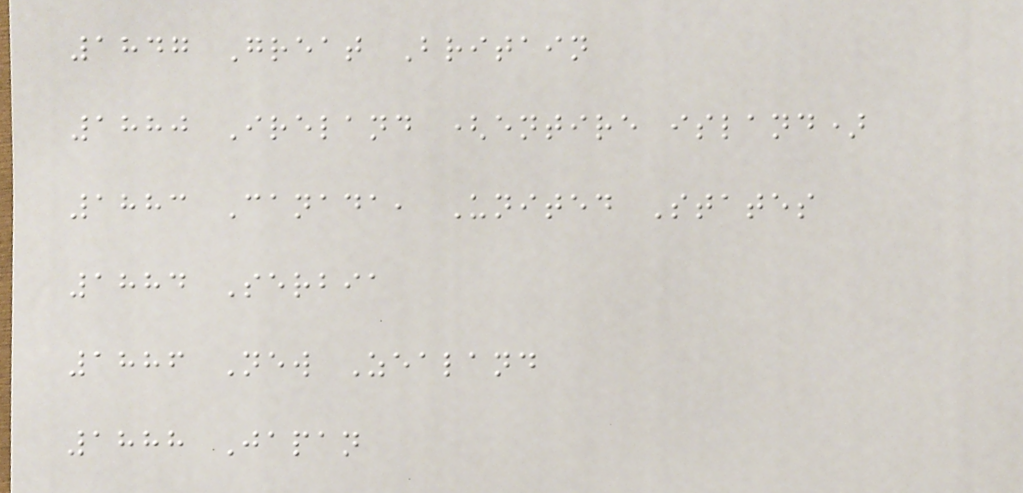1847 Great Britain
1880 Ireland (entire island)
1883 Canada, United States
1884 Serbia
1886 New Zealand
1888 Japan
